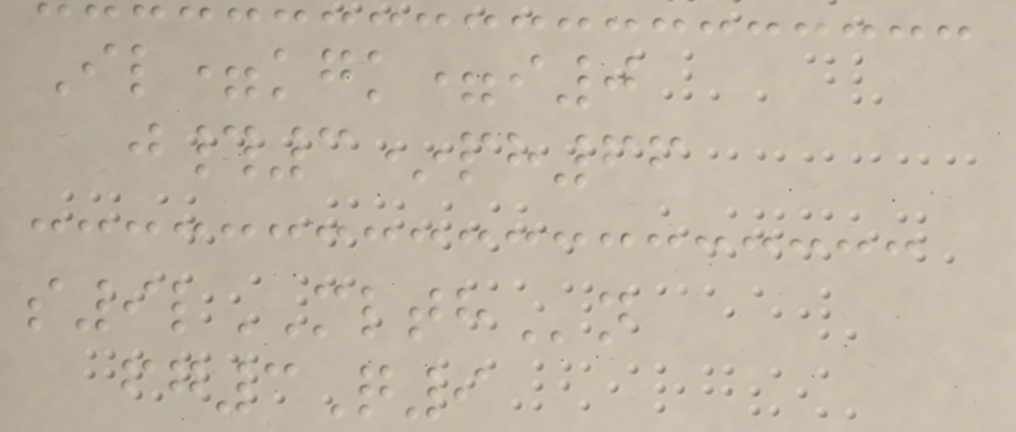Il=kgk=i0
j#3*ph66
s9lMLTHn
fg3Q9
